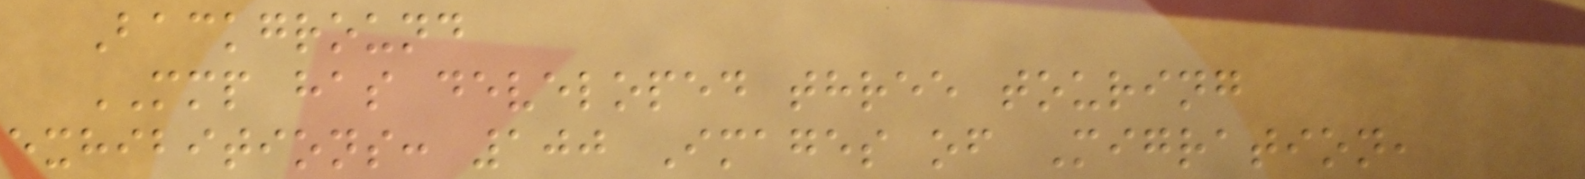Background
MMP has developed three touring
exhibitions: 100 Images of Migration,
